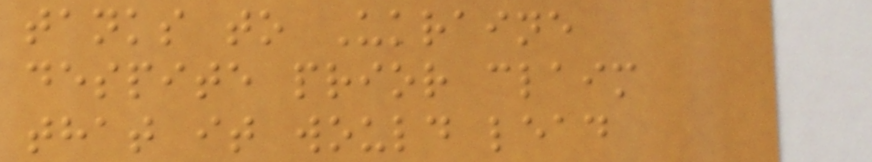tanks to Ukraine
despite prior claim
that it would lead
